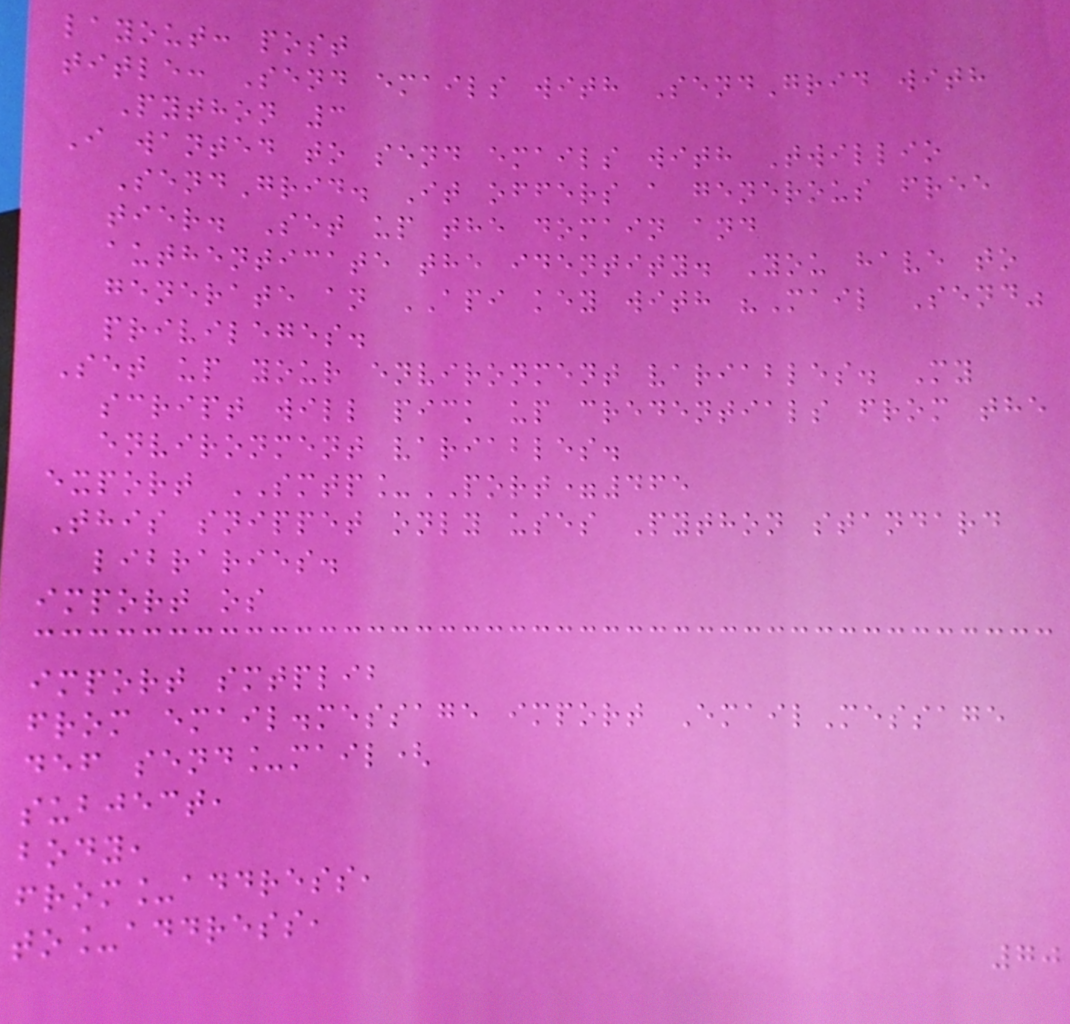layout: post
title: Send emails with SendGrid with
Python 3
I wanted to send emails with Twillio
SendGrid. It offers a generous free
tier. Set up the domain and
authenticate the identity. You have to
generate an API key with "Mail Send"
privileges.
Set up your environment variables. My
script will pick up credentials from the
environment variables.
export SMTP_PORT=465
This snippet only uses Python standard
libraries.
import os
import smtplib
from email.message import EmailMessage
def send_mail(
subject,
body,
from_address,
to_address,
70
